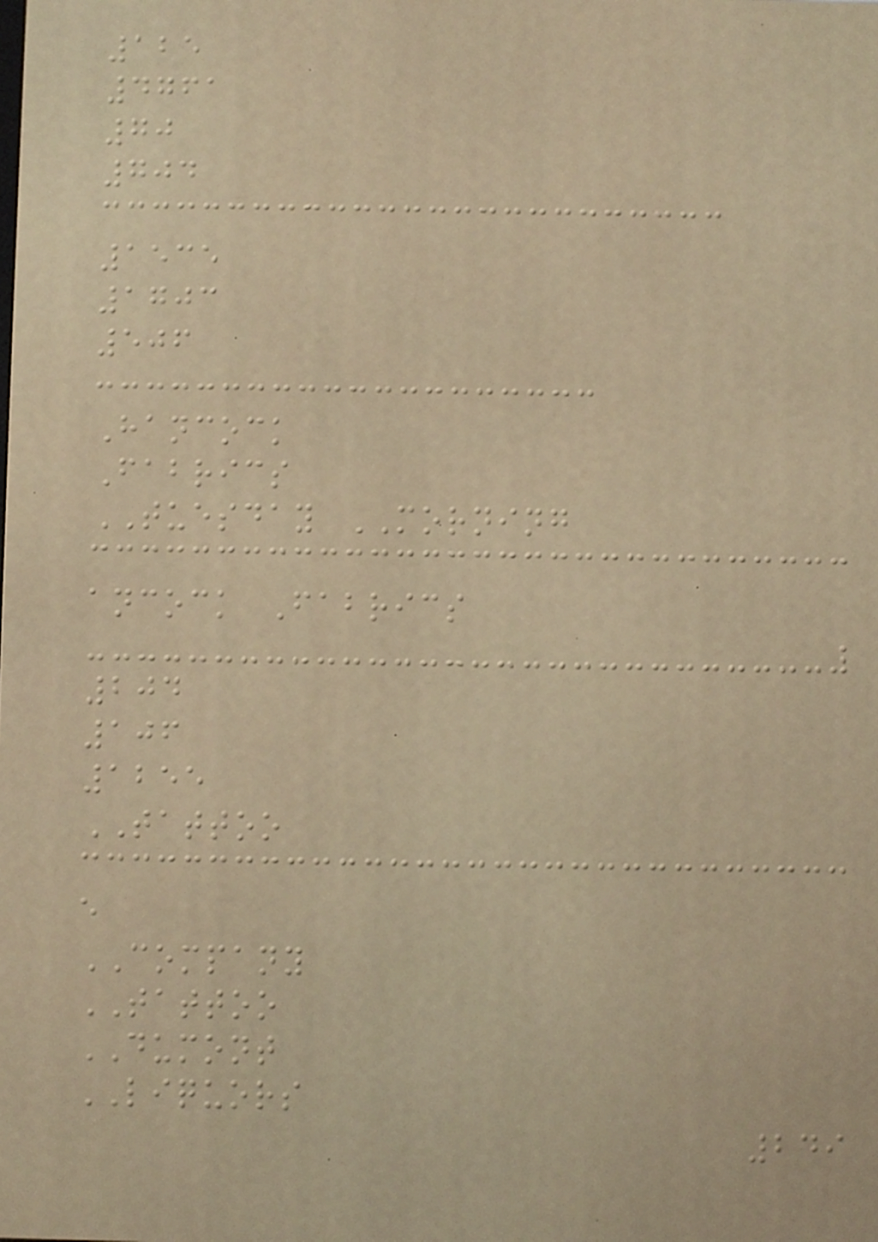125
4761
70
704
1535
1703
506
Hancock
Fabrics
TUESDAY MORNING
ancock Fabrics
204
106
1255
TATTOO
e
COMPANY
TATTOO
DUMONT
LIQUORS
249
